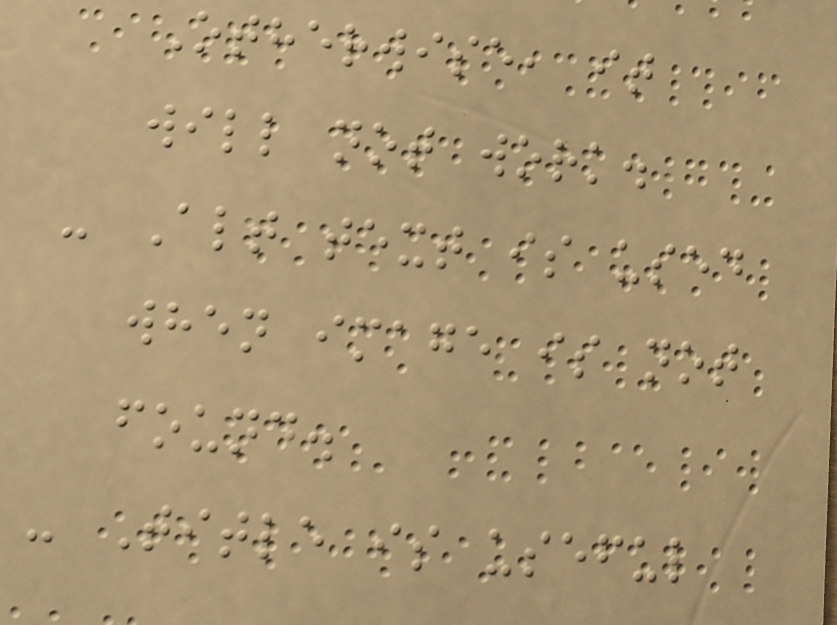Otherwise, it
will not work.
- Alt text is used
when image is not
found.
- Title is useful
